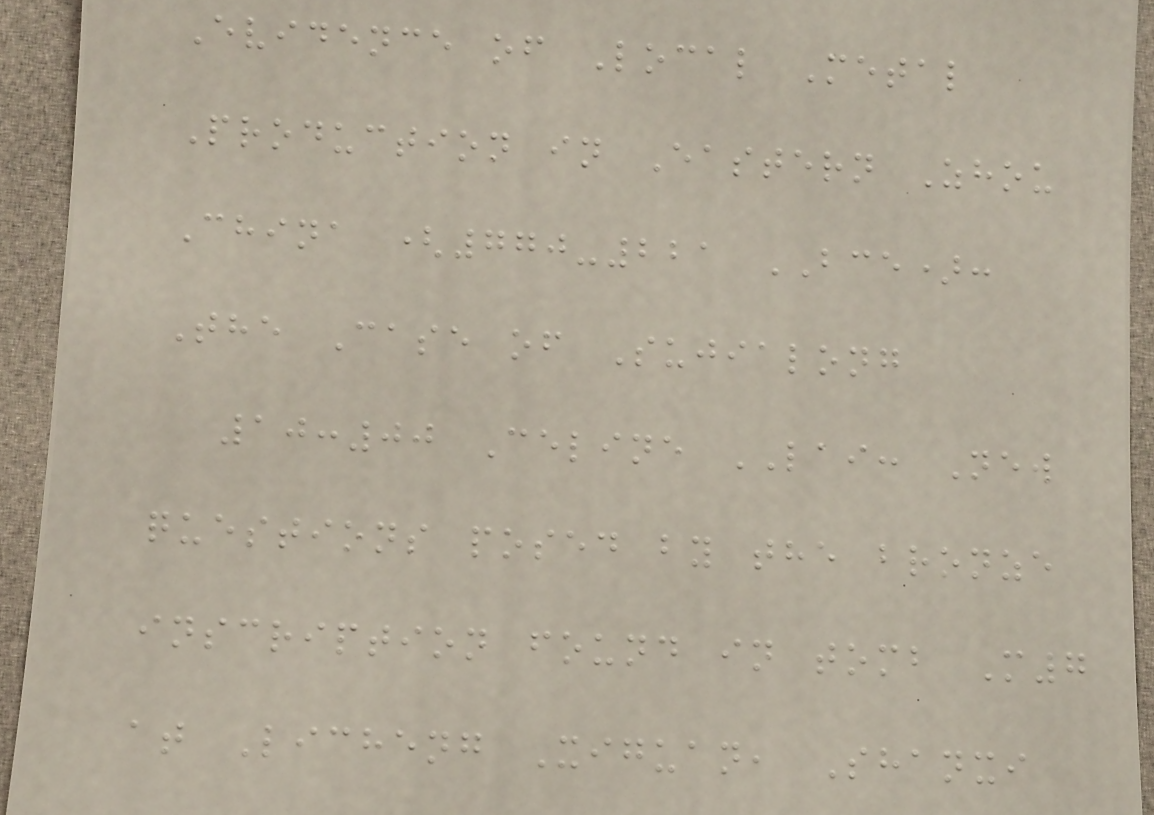Evidence of Local Metal
Production in Eastern Zhou
China (770-221 BCE):
The Case of Sujialong
10:00 Celine LAI: New
questions posed by the bronze
inscription found in tomb M7
at Licheng Xiguan, Shanxi
